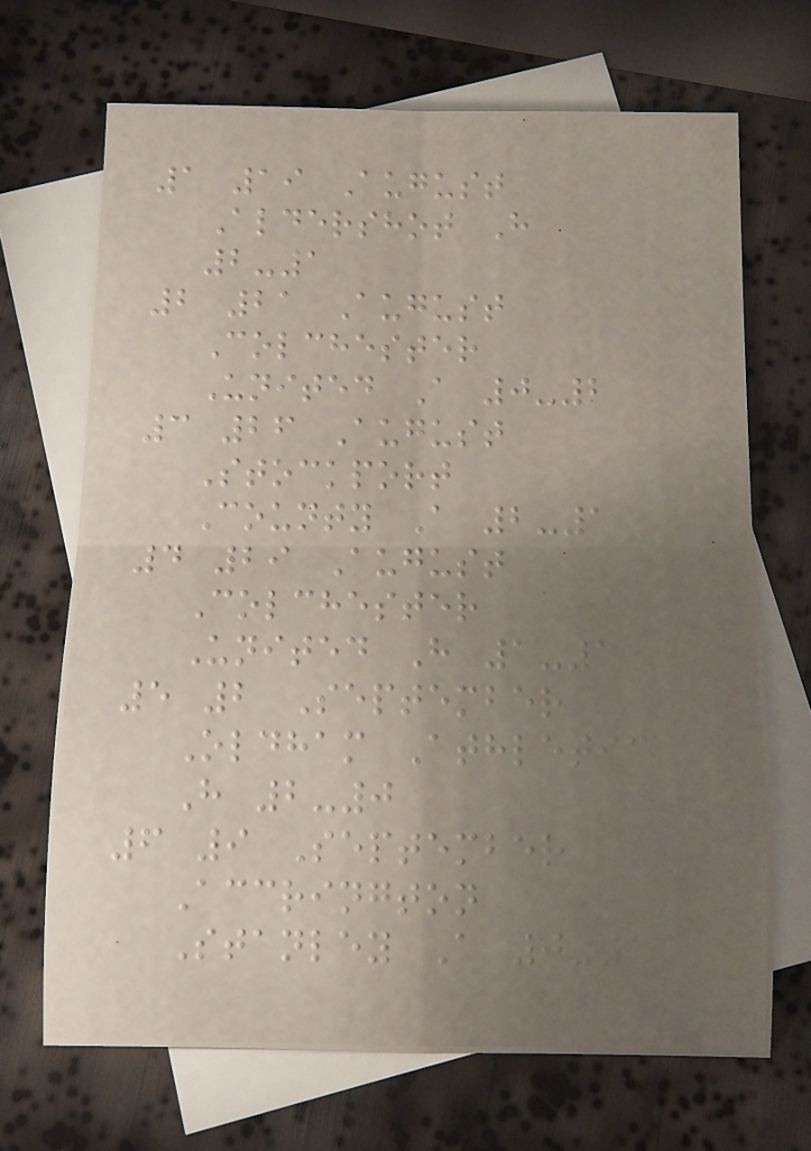1 19 August
Aldershot H
2-1
2 21 August
Colchester
United A 0-2
3 26 August
Stockport
County A 2-1
4 29 August
Colchester
United H 1-1
5 2 September
Oldham Athletic
H 2-0
6 9 September
Accrington
Stanley A 0-1
